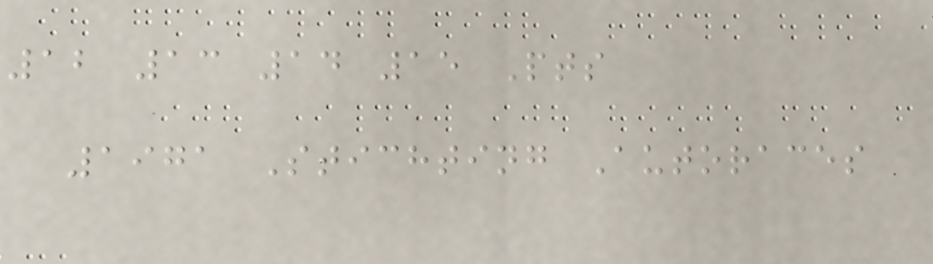12 13 14 15 Pts
1971 Stichting Autoraces
